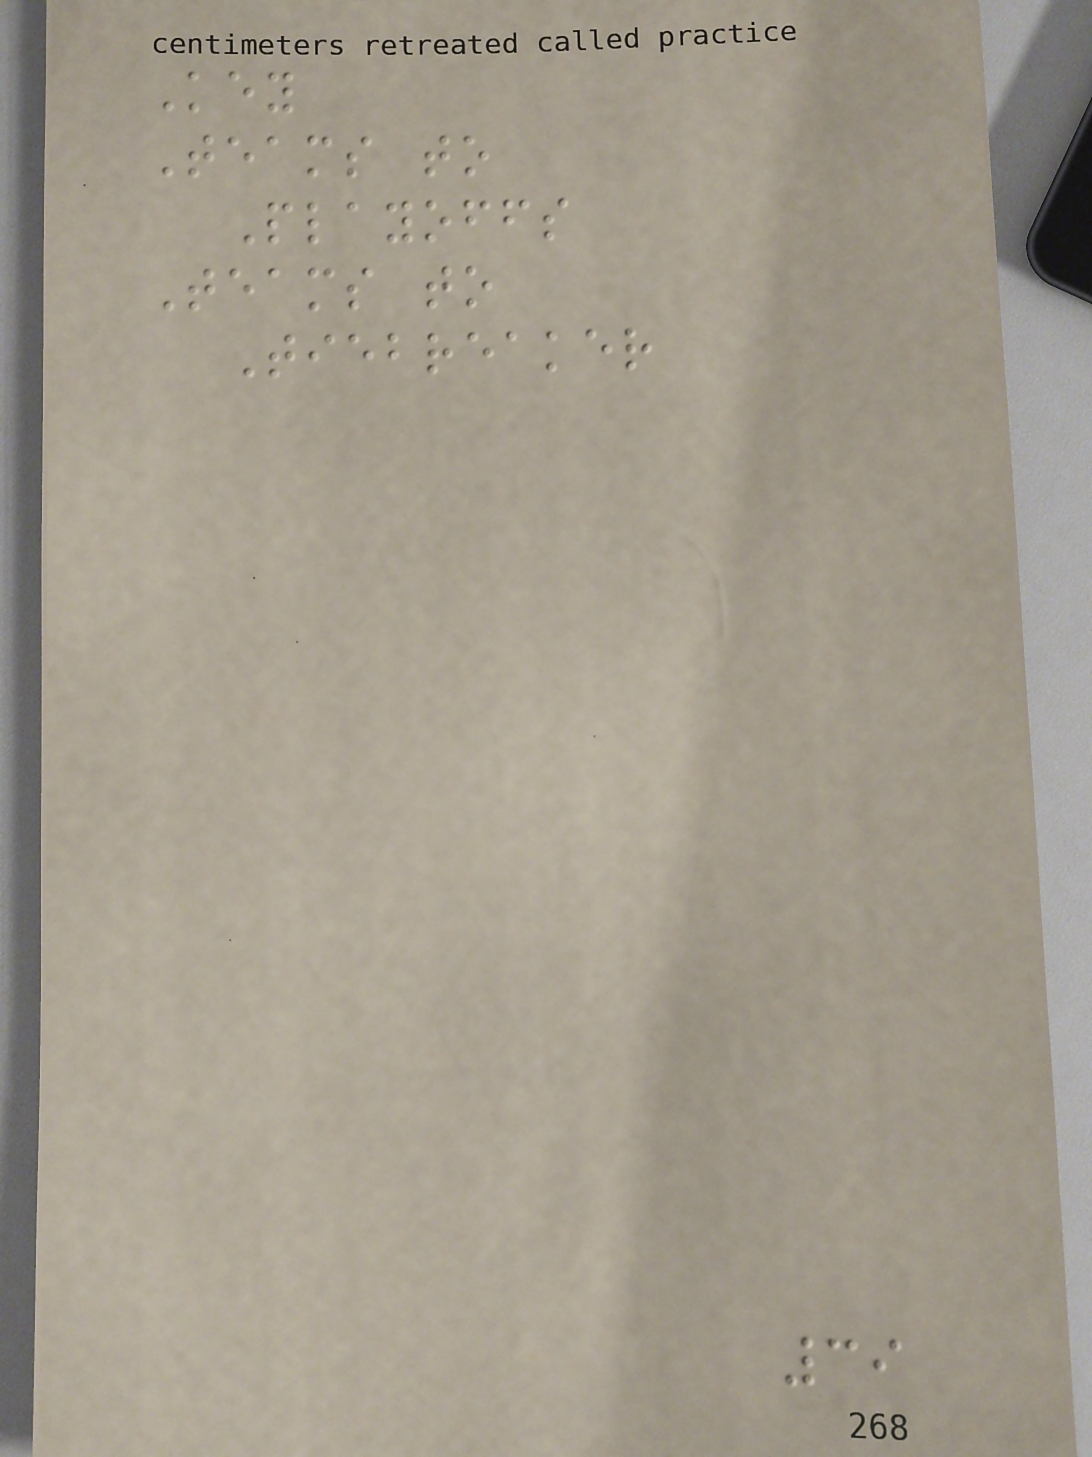Key
Teams to
Playoffs
Teams to
Tiebreaker
39
